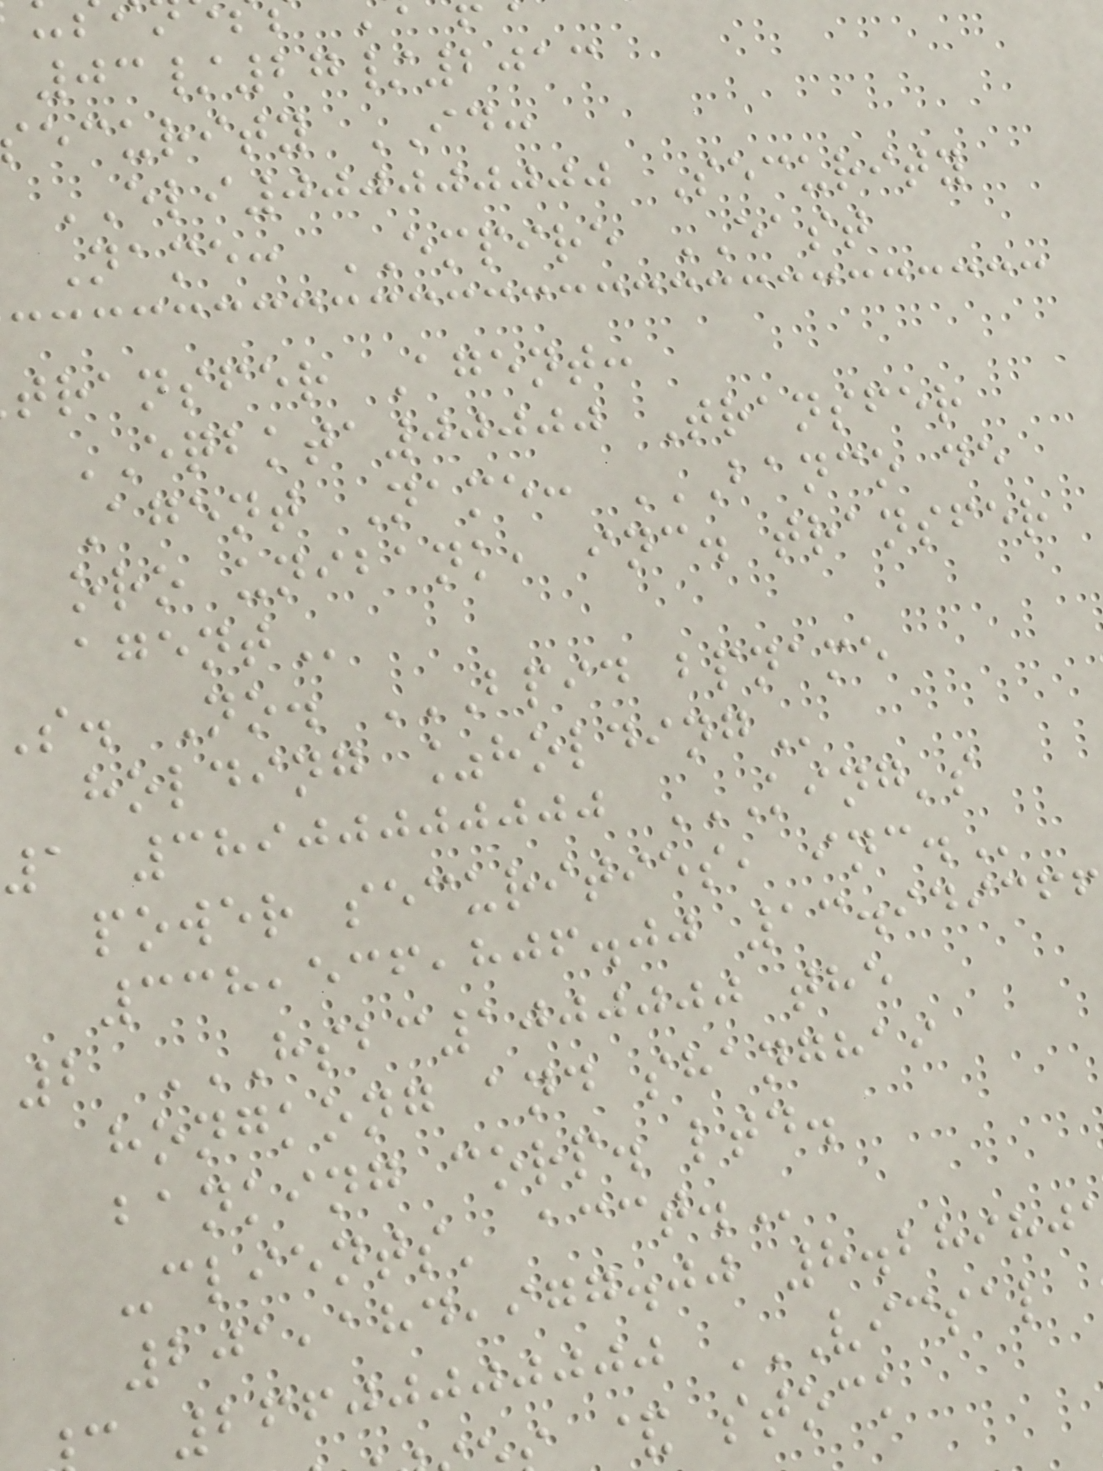03/27/2013
ecurity ID:
ELI000000000 Security
Name: EMPIRE EAST
transfer Agent:
EQBKTA00000 Transfer
Agent Name: BANCO DE
oro unibank, inc. transfer
holding
1 38900000000 KING'S
power securities,
338,536,806.00 13.94936
2 HSBC1000000 THE
hongkong and shanghai
banking corp. ltd.
-clients'
201,184,977.00 8.28980
& stock
